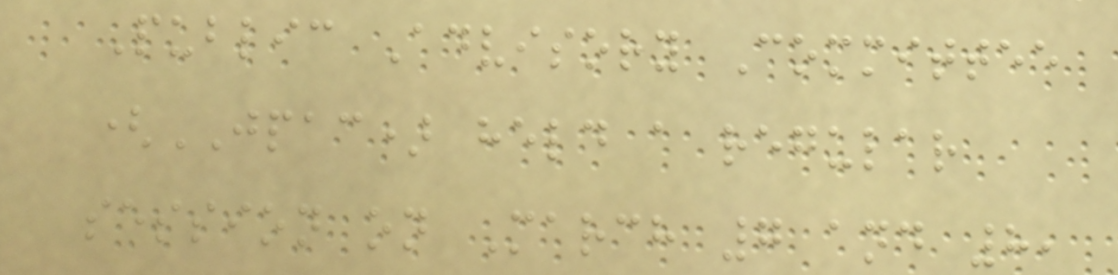Public Advisory Committee
(JPAC) held a regular
session on March 7 and 8,
